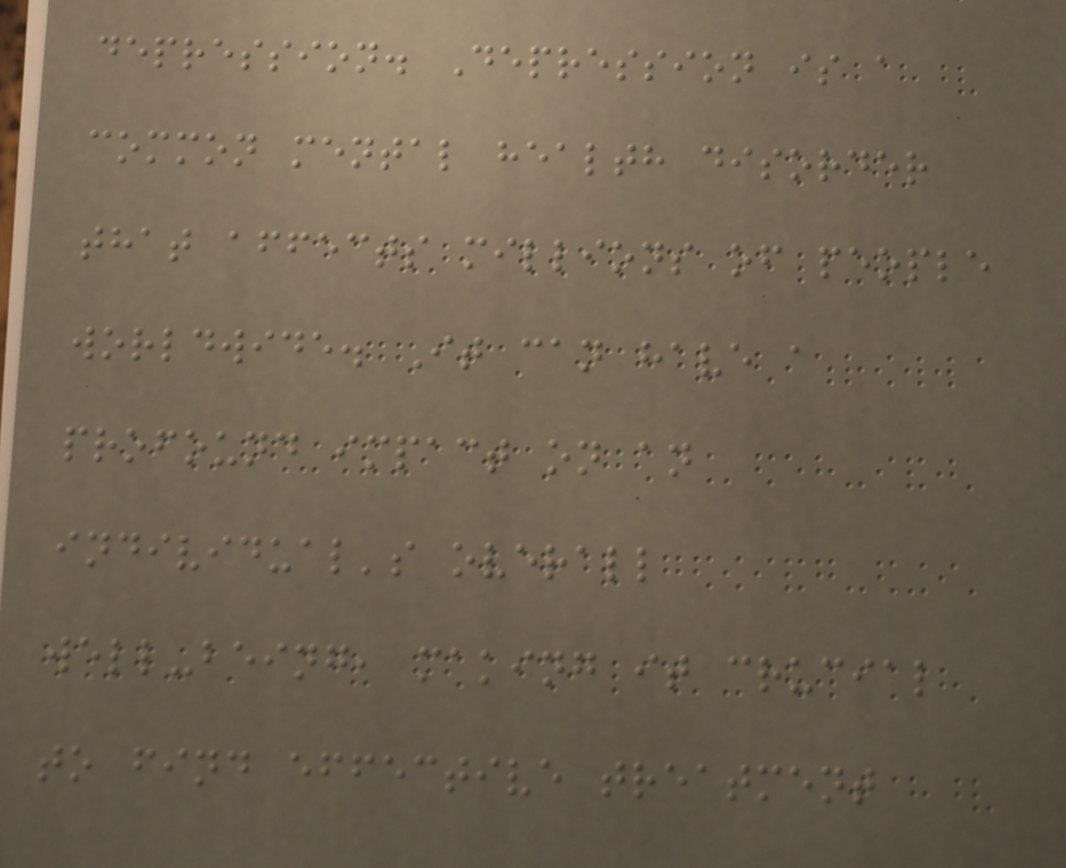depression. Depression is a
common mental health disorder
that affects millions of people
worldwide. It can have a
profound impact on an
individual's overall
well-being, making it crucial
to find effective treatment
